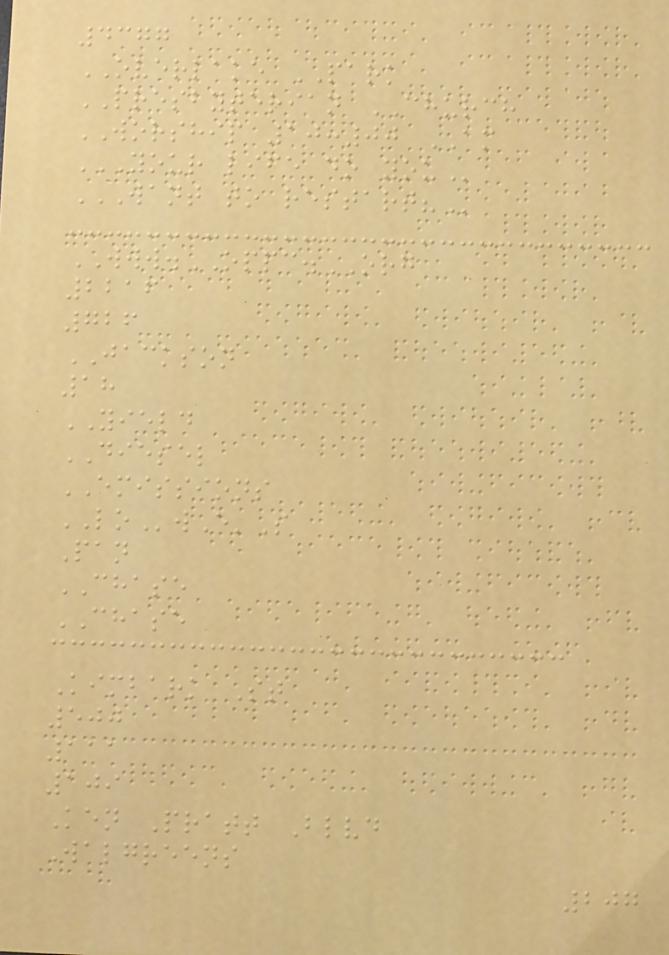4377
OVERLAKE PARK
PRESBYTERIAN CHURCH
WORSHIP 10:00 AM
YOUR LIFE DO YOU
WANT TO RESTART?
WWW.OPPC.ORG
2216
726
JACKSON
18
YIELD
DIESEL
EMISSIONS
LOwE'S
Pan
CHASE
CHASE
Kimbark St
500
111
109
Ken Pratt Blvd
Walgreens
207
